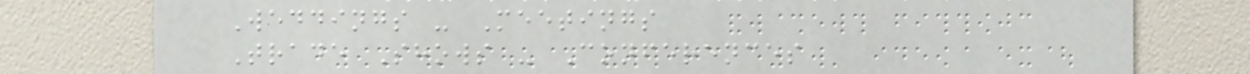Weddings - Meetings
Trade Shows - Conferences
